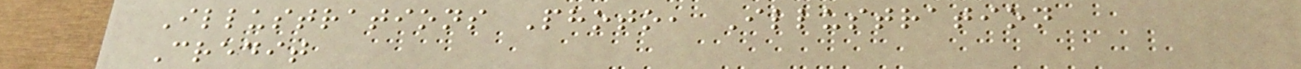Illustrations Photo, Illustration
Credit
